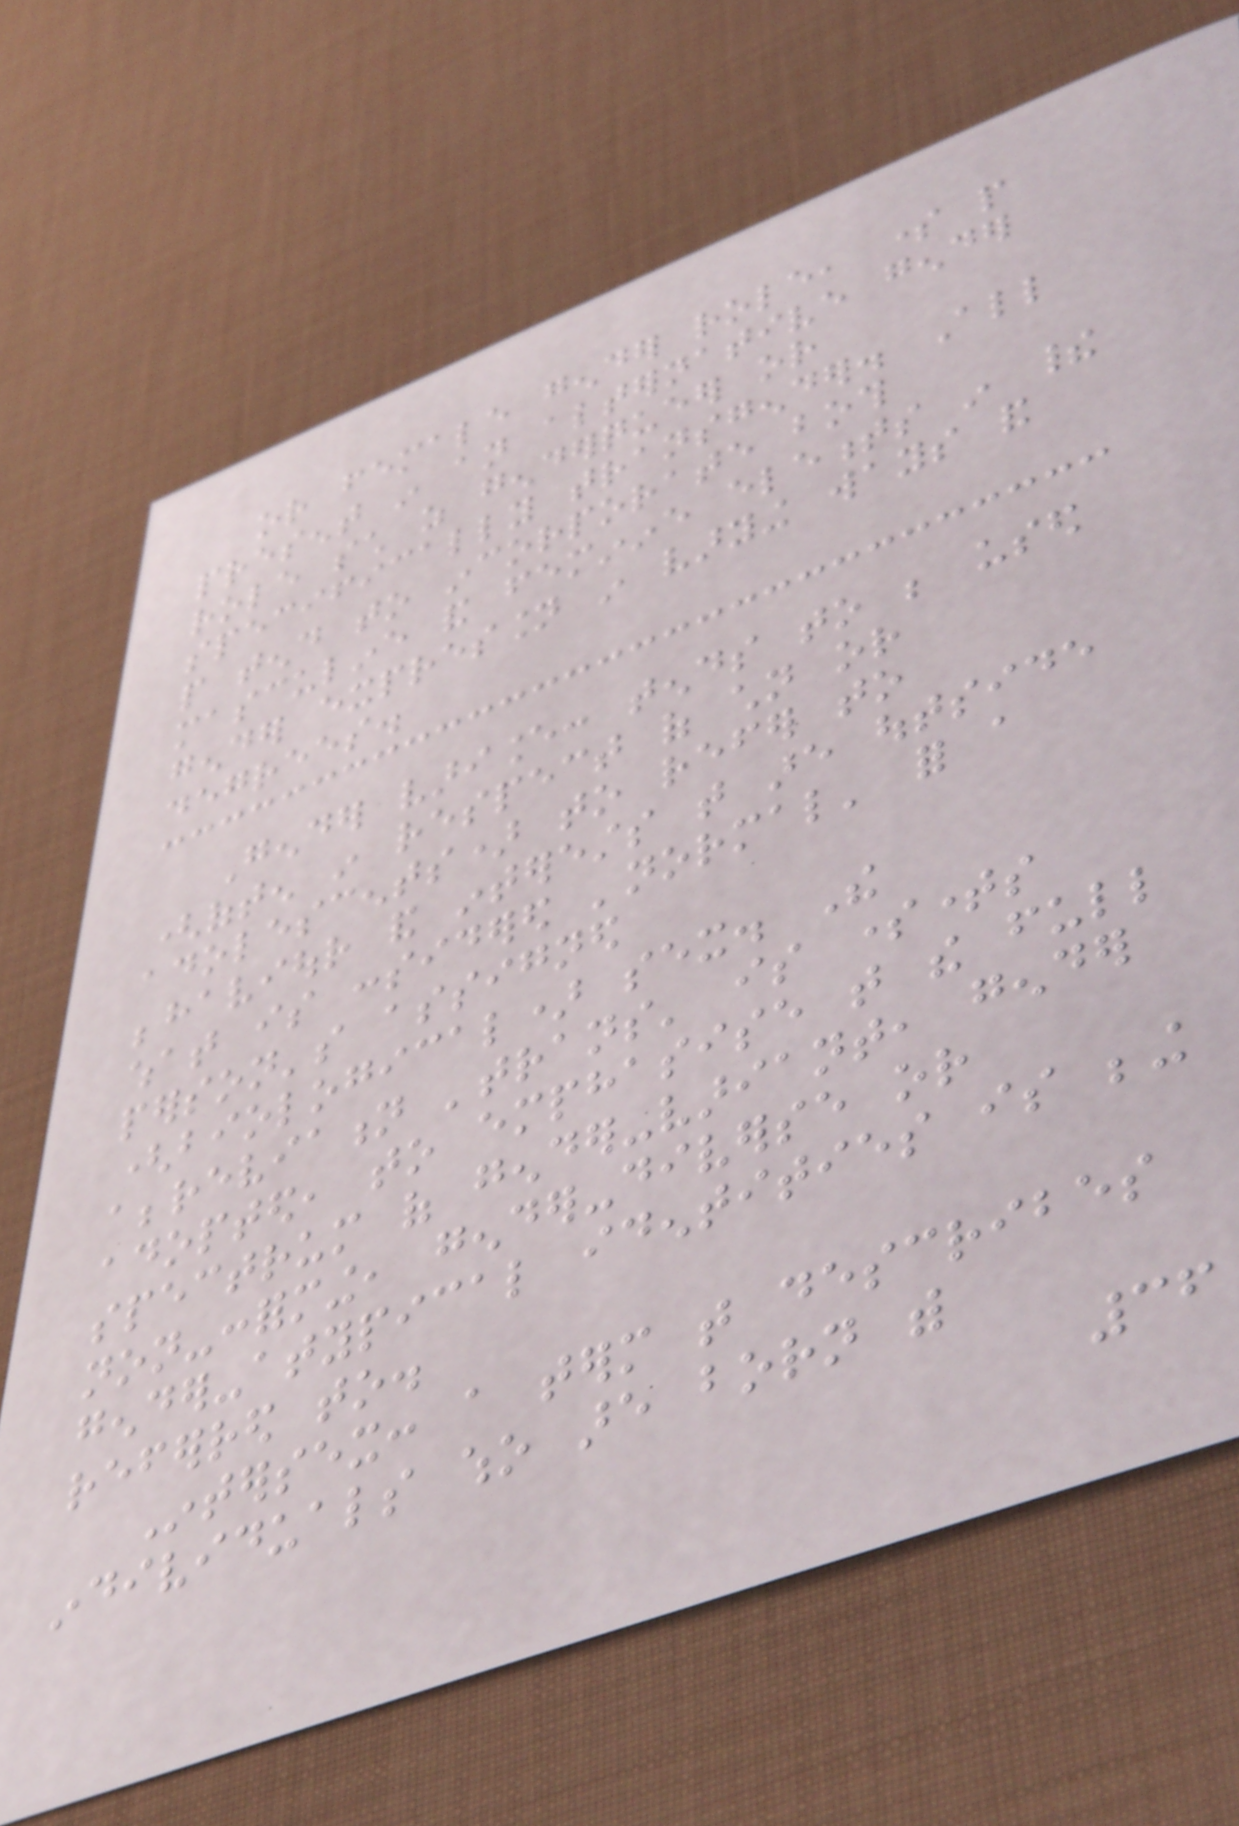or female gender role, some people
present in an alternative gender
role such as genderqueer or
specifically transgender. All
people tend to incorporate both
masculine and feminine elements in their
gender expression in varying ways and
degrees.
Gender variance: tends to be used
(often in respect of children or
adolescents) to refer to
behaviour and interests that are outside
what is considered 'normal' for a
person's assigned
(biological) sex. The
abbreviation 'trans' is sometimes
adopted, to emphasise that the full
spectrum of gender-variant, gender
non-conforming, gender-diverse or
gender-atypical identities is being
referred to.
Intersex: a term that describes
individuals who are born with
36
